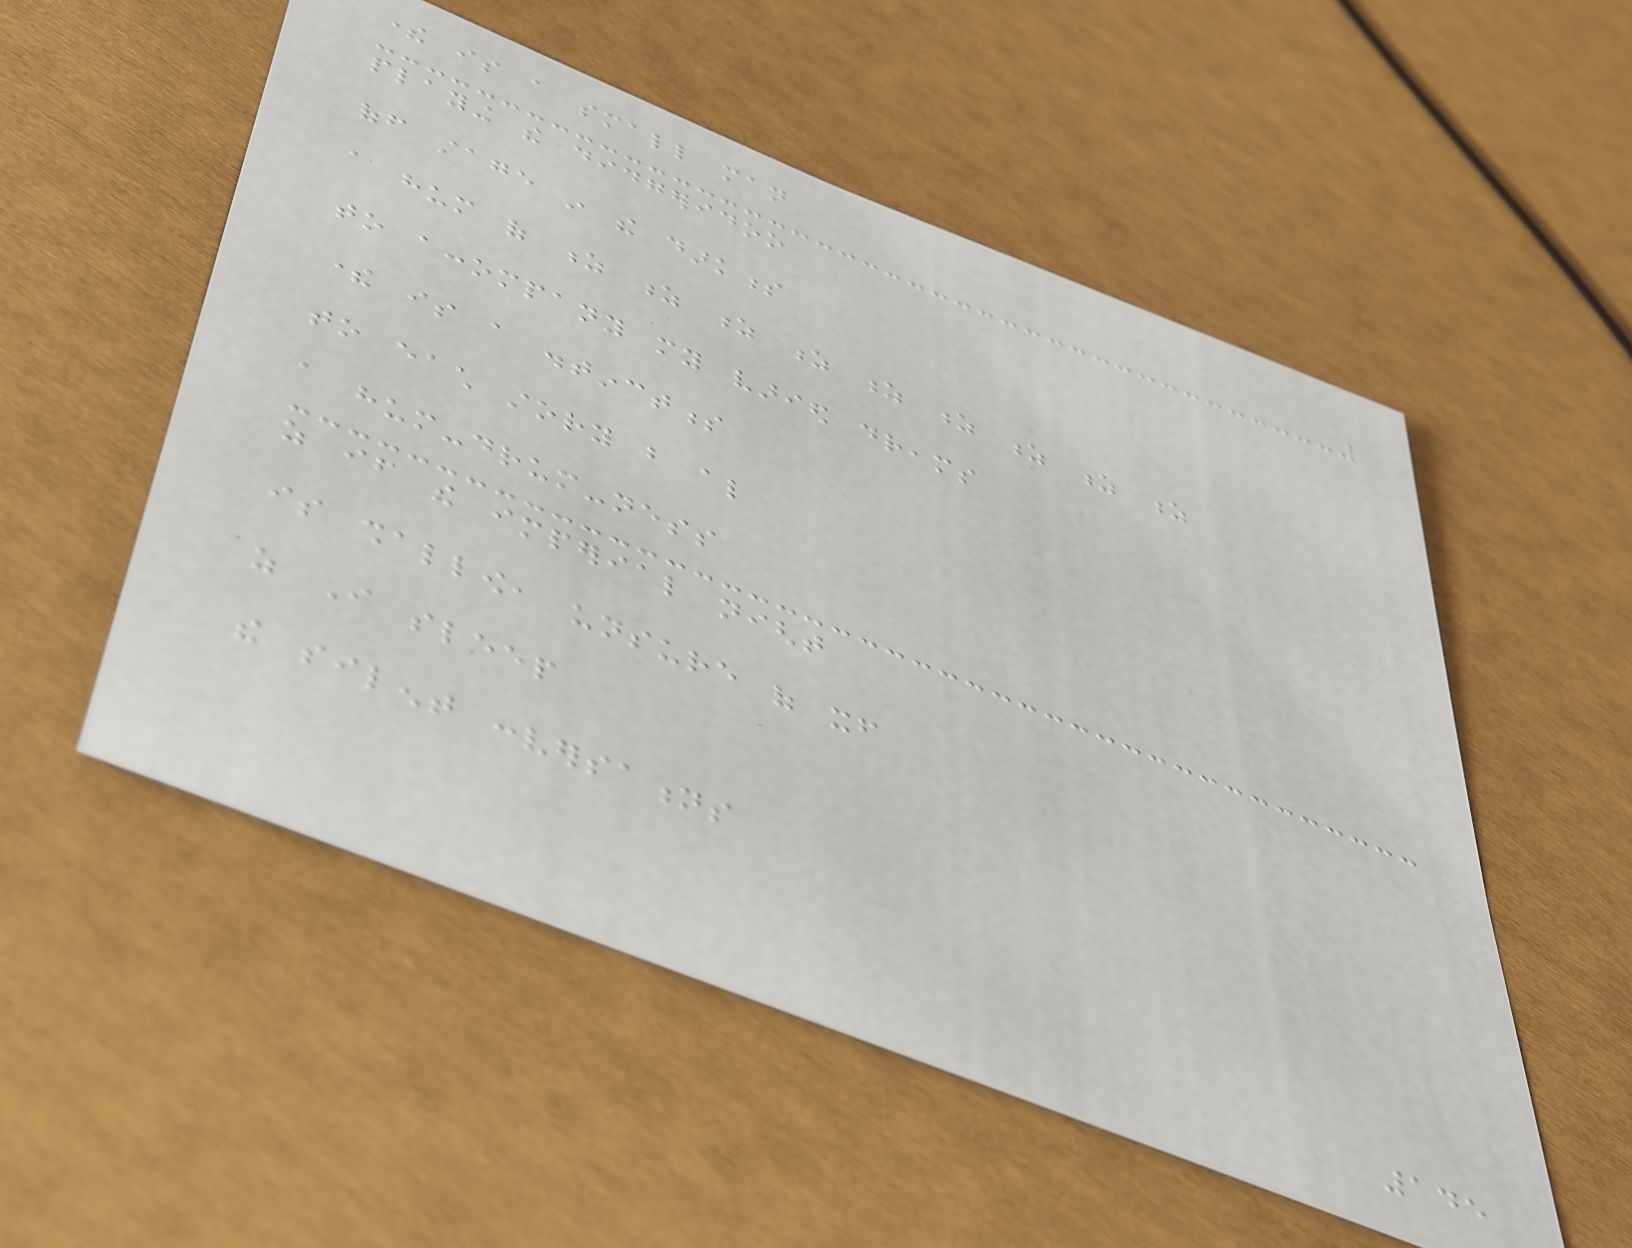there is a small man
playing the didgeridoo
off stage in the darkness
a hum of z z z z z z z z z
to accompany my varied dreams
there is a distinctness
to each story but also
a hum-drum-ness
as if the imperial night
is shallow, unsure of itself
as I sleep
the silent conversations
145
